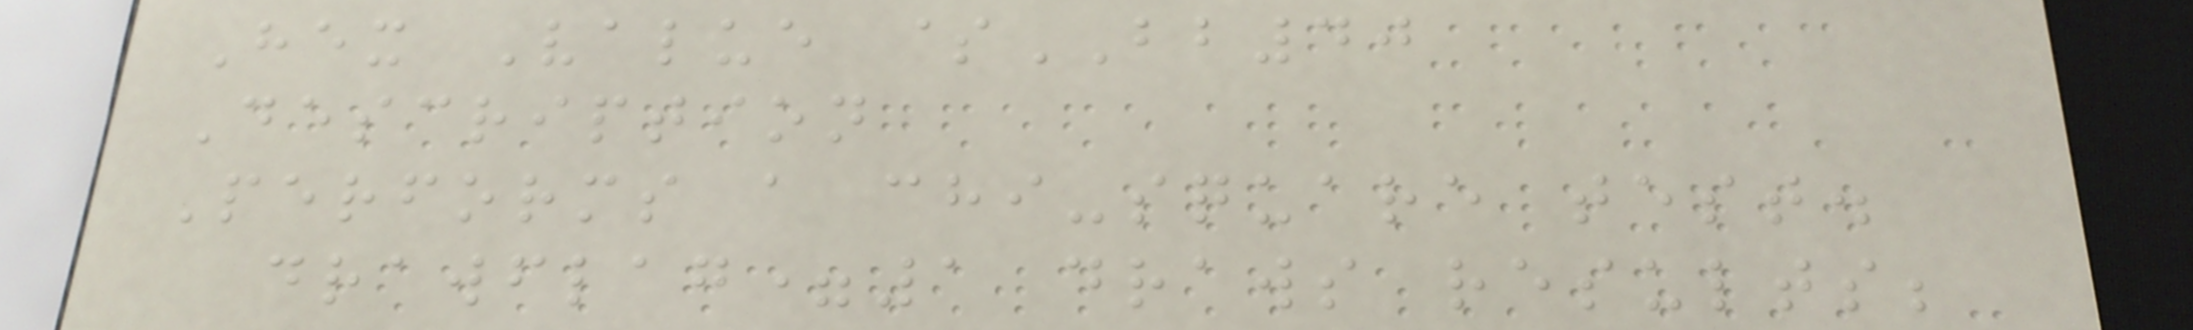Hex Value $BB40
Description
Performs a chi-square test.
drawflag=1 draws results;
